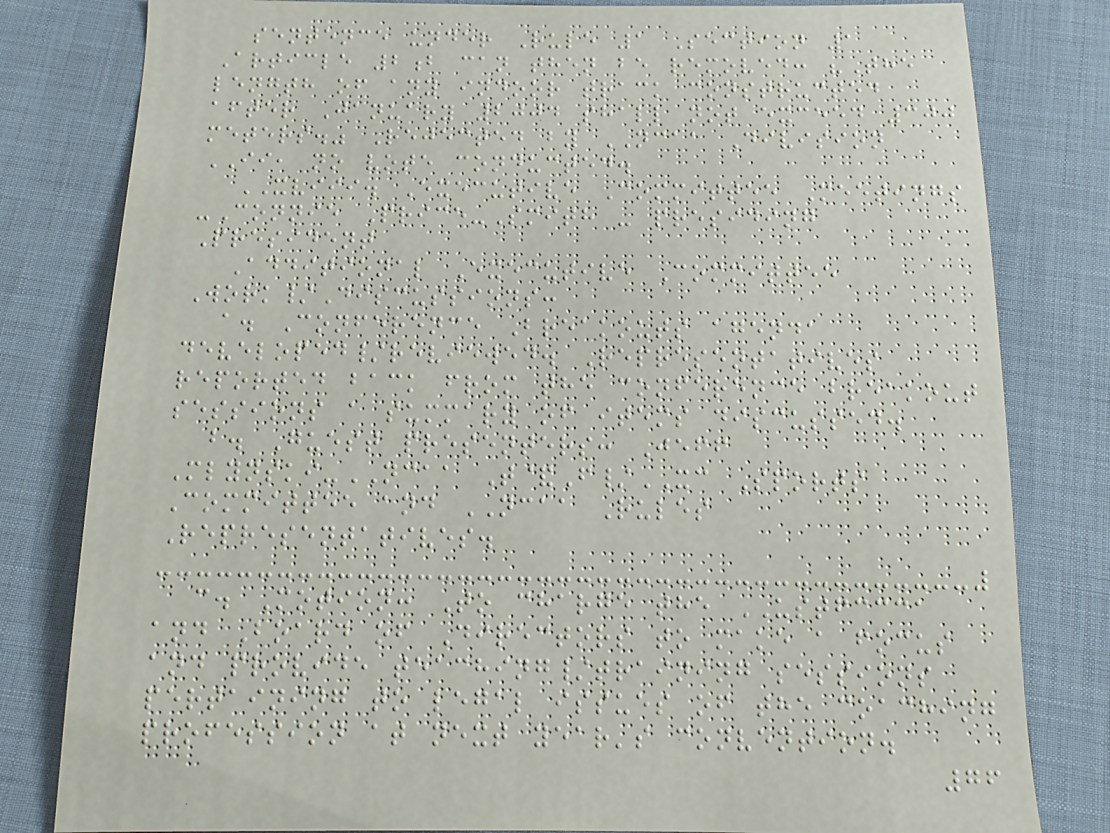sentence under Rule 1 Section 1
Article 2b can then be removed: "The
length of any indoor track constructed
after January 2004 shall not exceed 300
meters." Rejected by NCAA Division
II, no vote conducted.
XVIII. Executive Committee Meetings
-Connie Price-Smith - presiding
President
Additional Executive Committee
Work/Discussions:
a. Conference Breakouts agenda
developed/reviewed. Representatives
reported back from the conference breakout
sessions a summary of items discussed.
b. Guest presenters: Jeff
Mlynski-NCAA T&F/XC Sports
Committee and NCAA Rules
Representatives.
c. Motion: To charge the USTFCCCA
and Board of Directors to make a focus
and provide teaching/training sessions
pertaining to legal issues of the coaching
profession at next year's convention.
76
